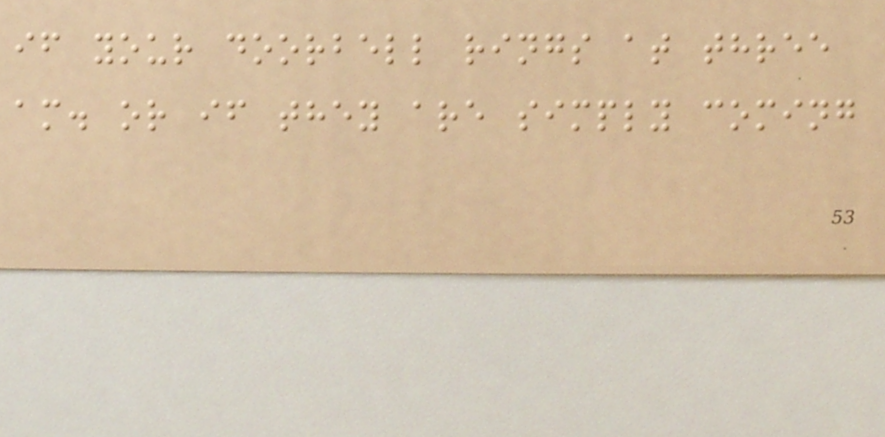if your doorbell rings at three
am. or if they are simply coming
